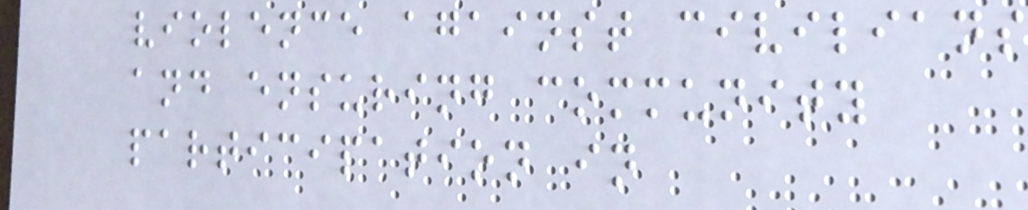violence against civilians
and ensuring community
participation in
